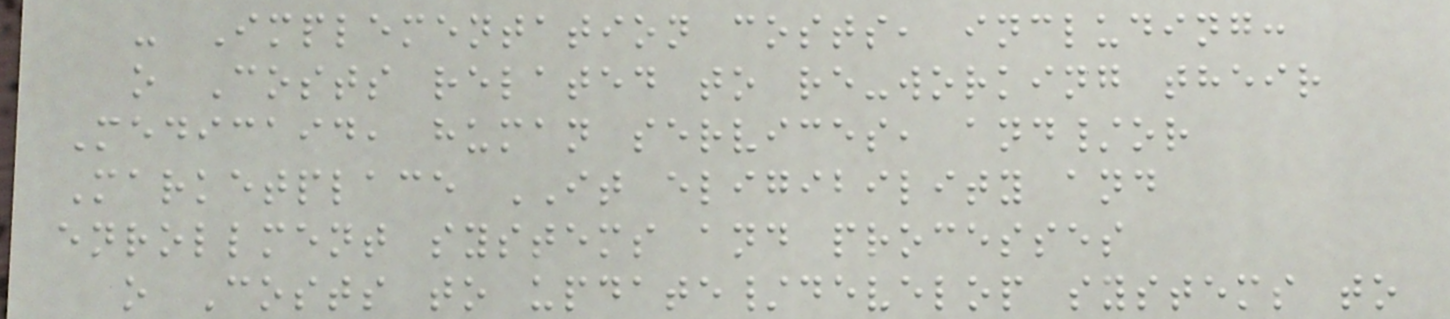- Implementation costs, including:
o Costs related to re-working their
Medicaid, human services, and/or
Marketplace IT eligibility and
enrollment systems and processes
o Costs to update/develop systems to
